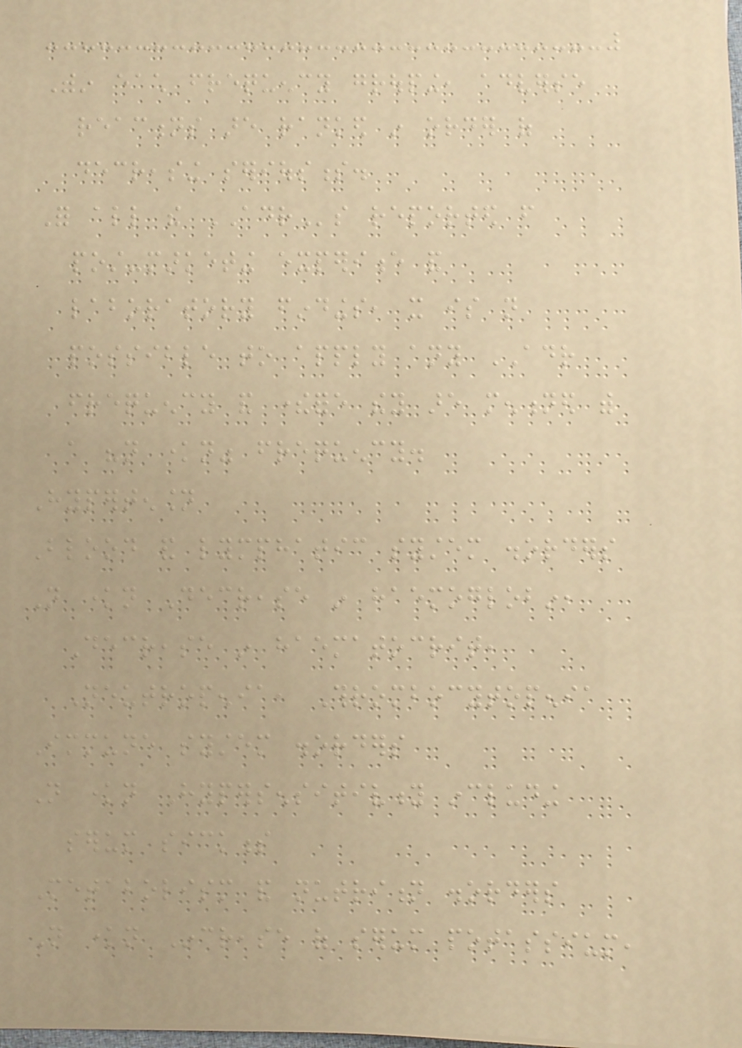Within each frequency grouping, adverse
reactions are ranked in order of
decreasing seriousness.
For all the ADRs reported from
post-marketing experience and
laboratory findings, it is not
possible to apply any ADR
frequency and therefore they are mentioned with
a "not known" frequency.
Hypertension
Blood and lymphatic system disorders
Not known Decrease in haemoglobin,
Decrease in haematocrit,
Neutropenia, Thrombocytopenia
Immune system disorders
Not known Hypersensitivity including
serum sickness
Metabolism and nutrition disorders
Not known Increase of serum potassium,
